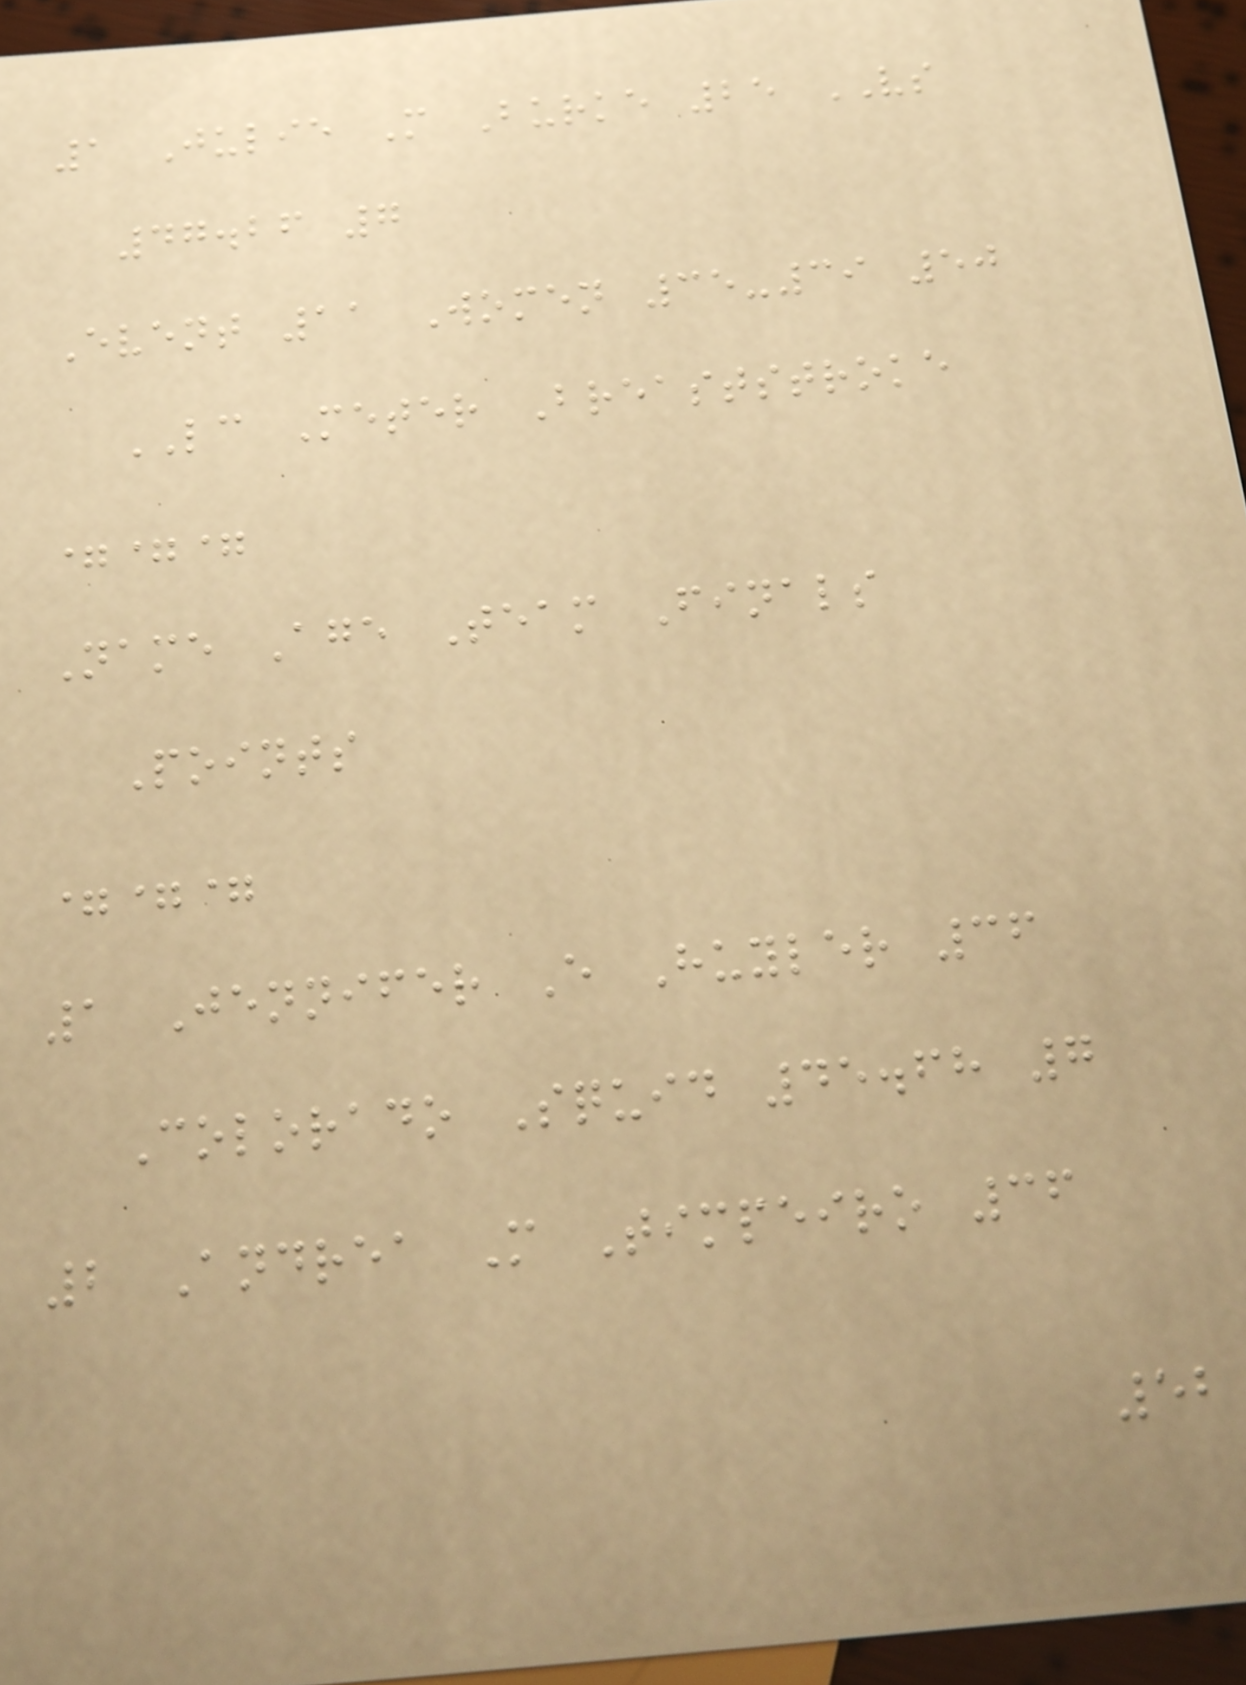1 Julie M Burke 25 VS
47.26 7
Event 11 Women 35-39 50
LC Meter Breaststroke
===
Name Age Team Finals
Points
===
1 Jennifer E Huyler 36
Colorado Squid 45.68 7
2 Andrea M Timpeiro 36
52
